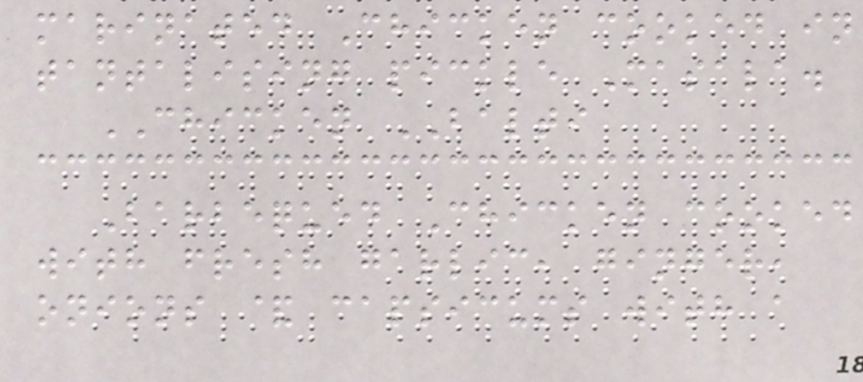marinated Chicken cooked in
tantalising pickle Masala.
CHICKEN BALTI
Barbequed Chicken cooked
with fresh garlic, ginger,
onions & capsicums with a
